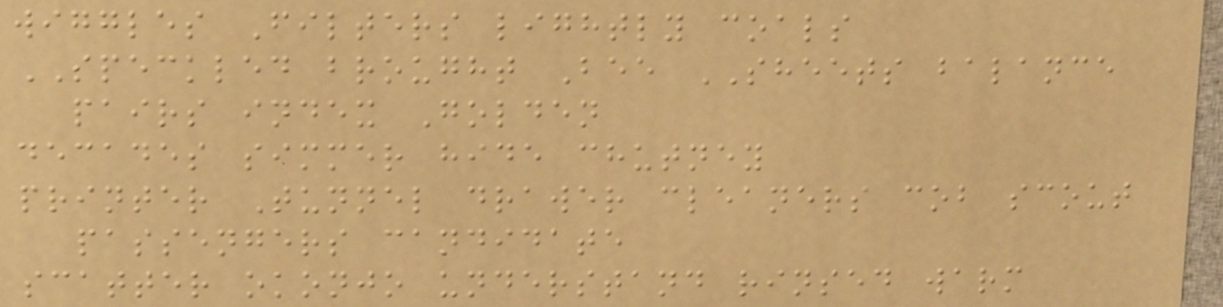wiggles Filters lightly coals
SPECKLED brought Bee SHEETS balance
pairs index Golden
decades simmer hide chutney
printer Tunnel drawer cleaners cob scout
passengers candidate
scatter okonjo understand rinsed warm
